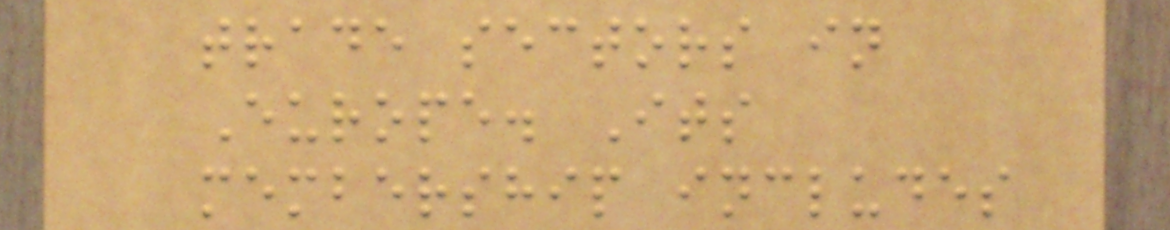trade sectors in
Europe. Its
membership includes
